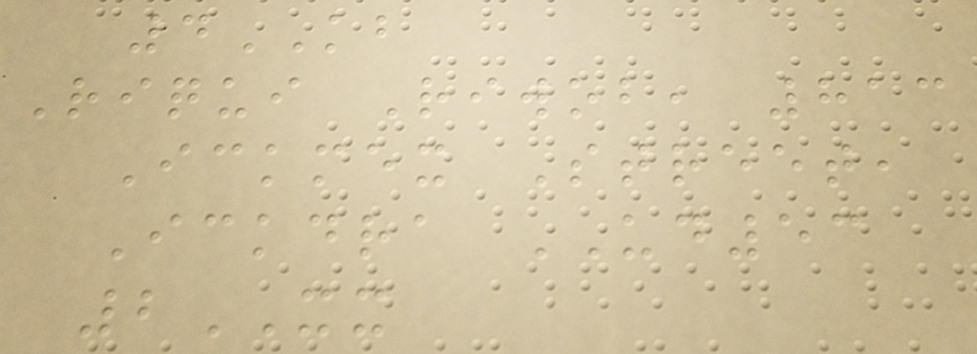4KB
Riqui Riwob, 813
Ickmex Street,
Ickdra UD53
2XX
